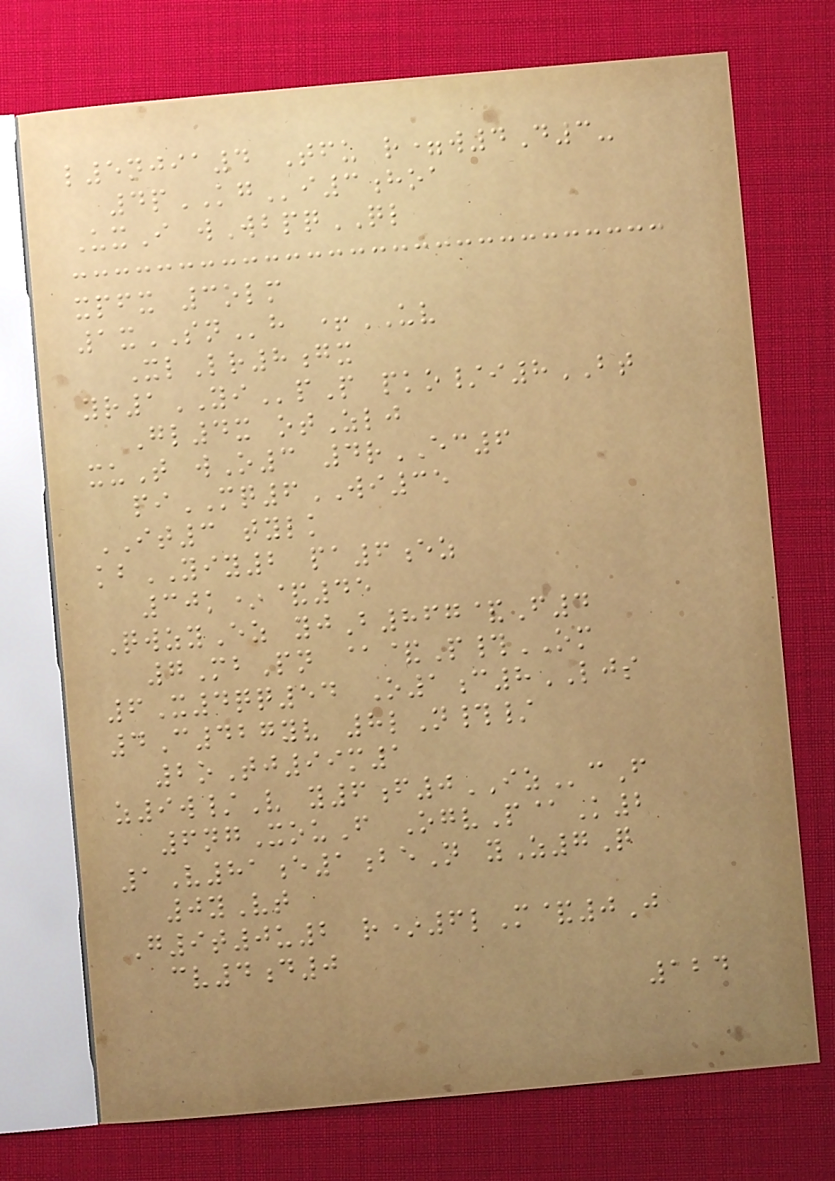l5njia4 Tfu r=w4D3-
4pKGi3hoa
UxI wWbpqQL
xpfx 3olm
1xSNh +UV
XlLr8gx
yr1YIpP pko/i8BT
Gl4x otZlj
xuT wO3 4rEC6
piMQ6WI35
IT3 tylk
kbYIY2 pa6ez
30k*&45
QwzyEz yjB867&F4
7MbPn @&P#OM
6X4qq54 O1c8LJS
4C427yv 8lN#/
2oTj99m1
z9w/V y6f0IZcF
6ngXouF OgvP@K2
1V81e1beN yZ7Q
0yVt
G9t0u2 r*6lM&0J
cv4d0
124
